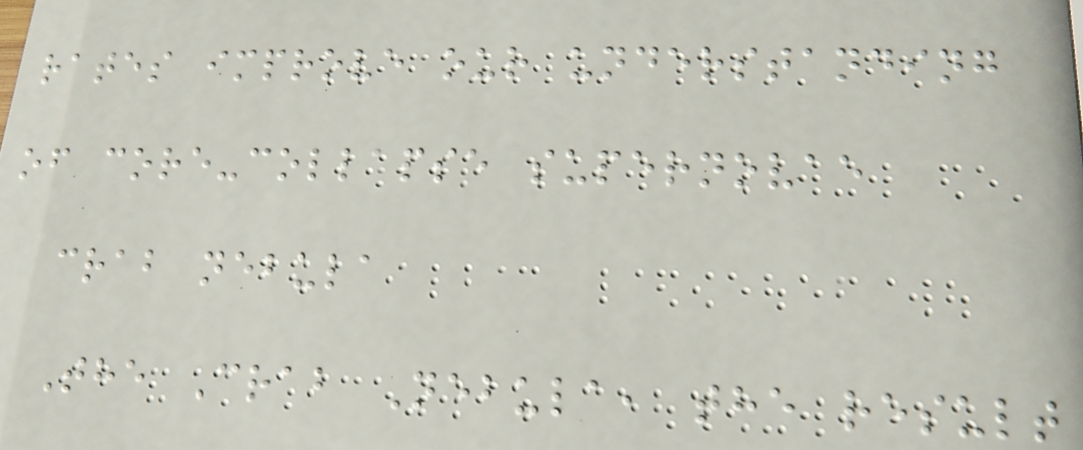rates improve our understanding
of core-collapse supernovae
crab nebula
The Crab Nebula, the result
